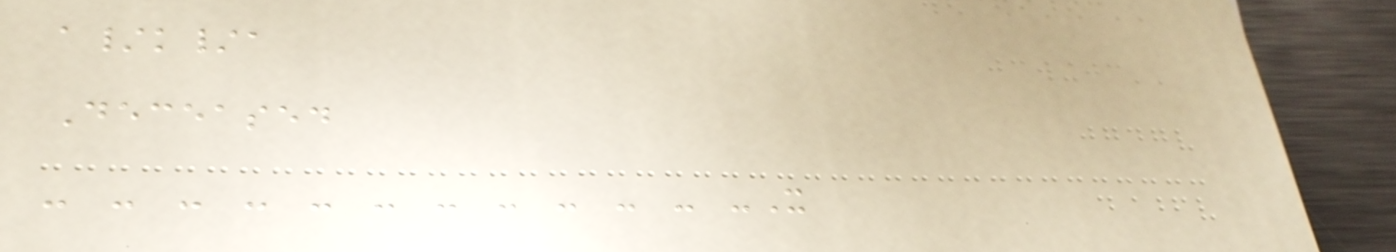a/k/a
Deceased
- - - - - - - - - - - -X
